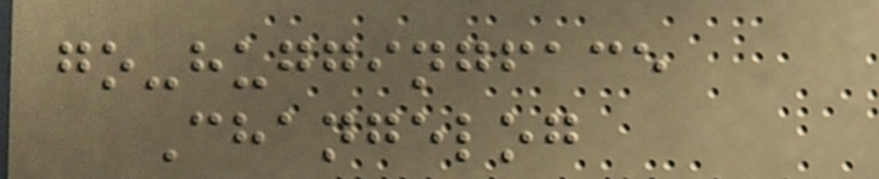go-huggingface
Changelog
